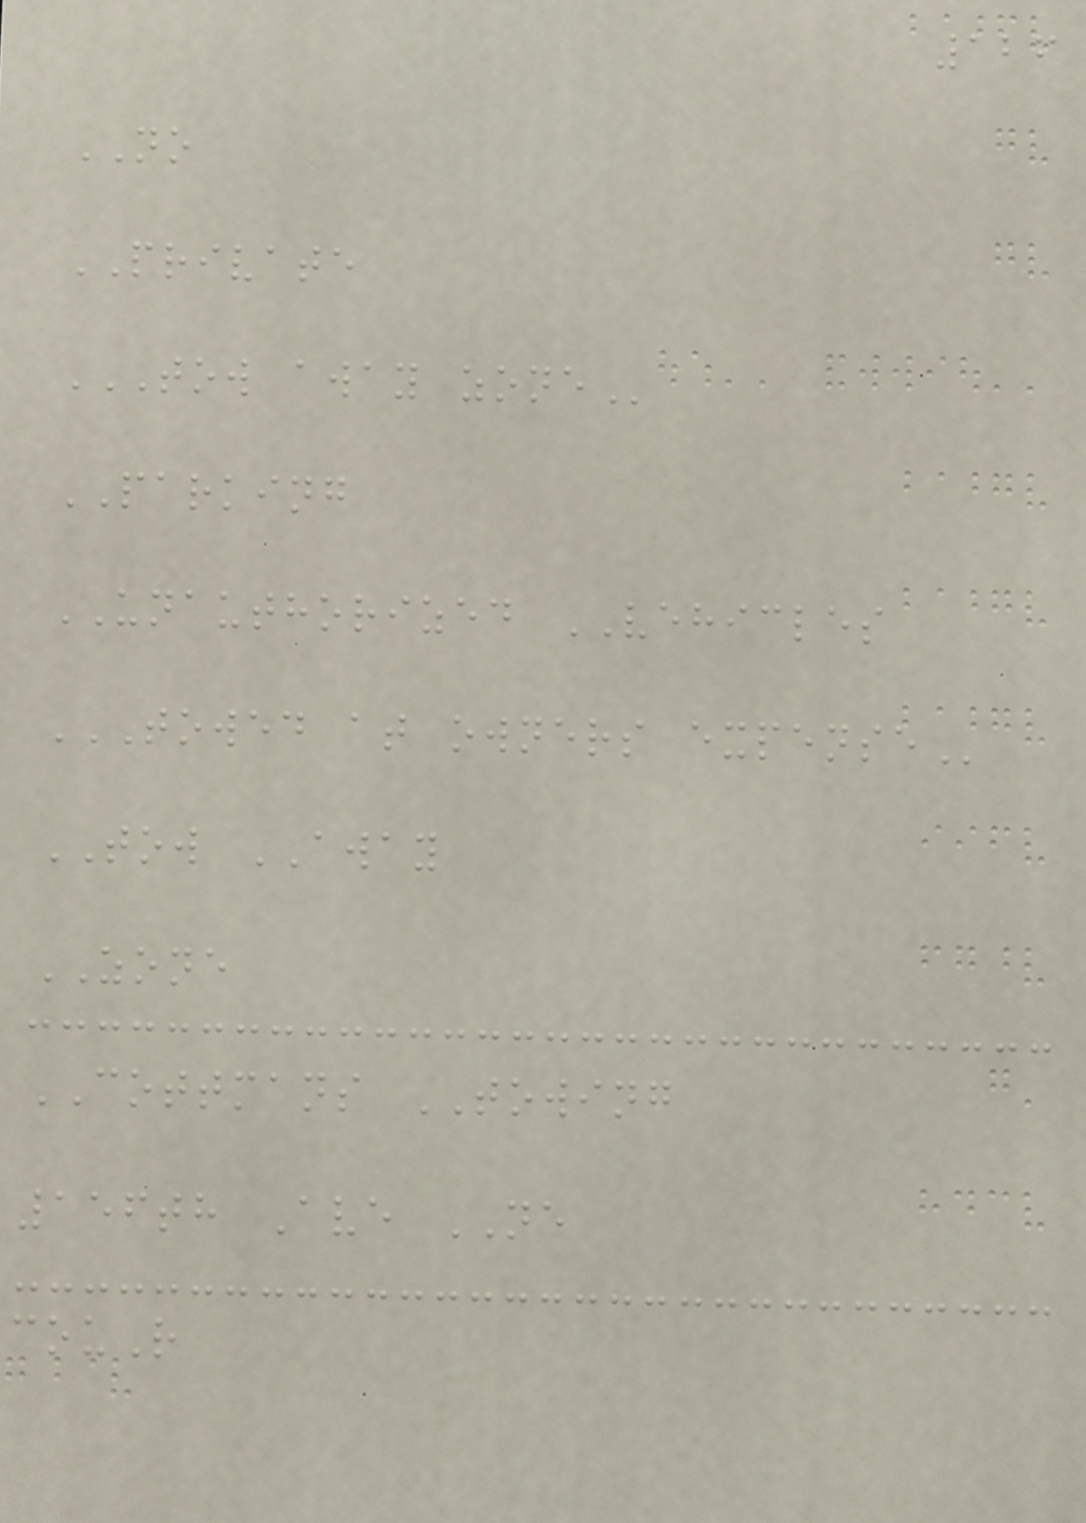126
NO
PRIVATE
TOW AWAY ZONE
PARKING
UNAUTHORIZED VEHICLES
TOWED AT OWNERS EXPENSE
TOW AWAY
ZONE
COTTMANS TOWING
156th Ave NE
couR
